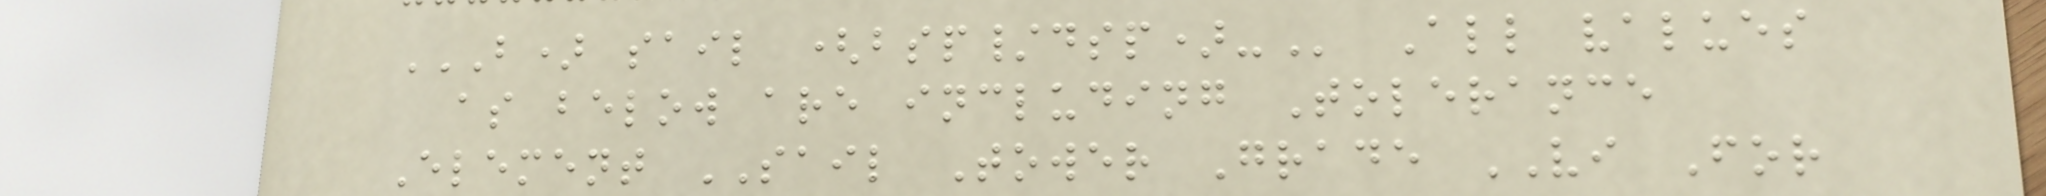B) SAIL (BSP/DSP)- All values
as below are including Tolerance
Element SAIL Tower Grade VI For
